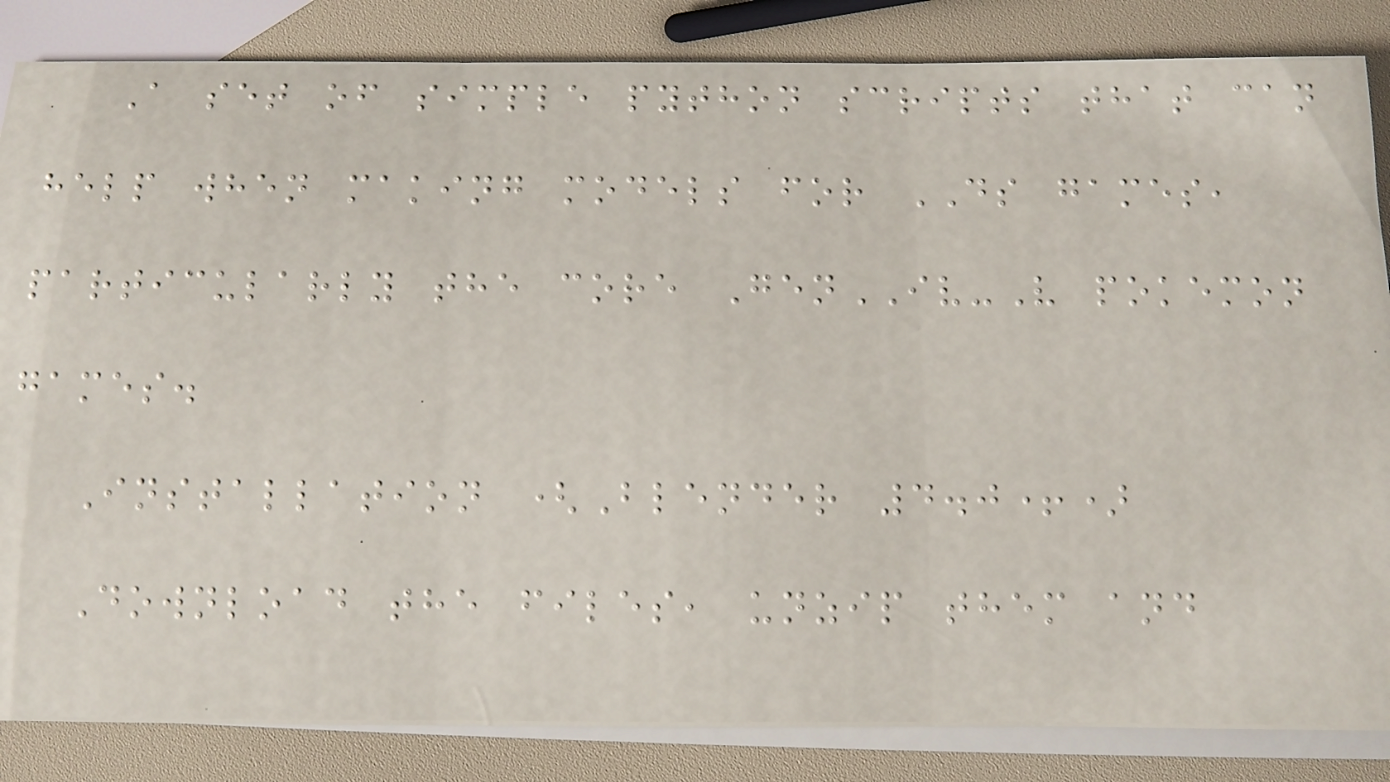A set of simple python scripts that can
help when making models for DS games,
particularly the core GenIV-V pokemon
games.
Installation (Blender 4.0+)
Download the files, unzip them and
